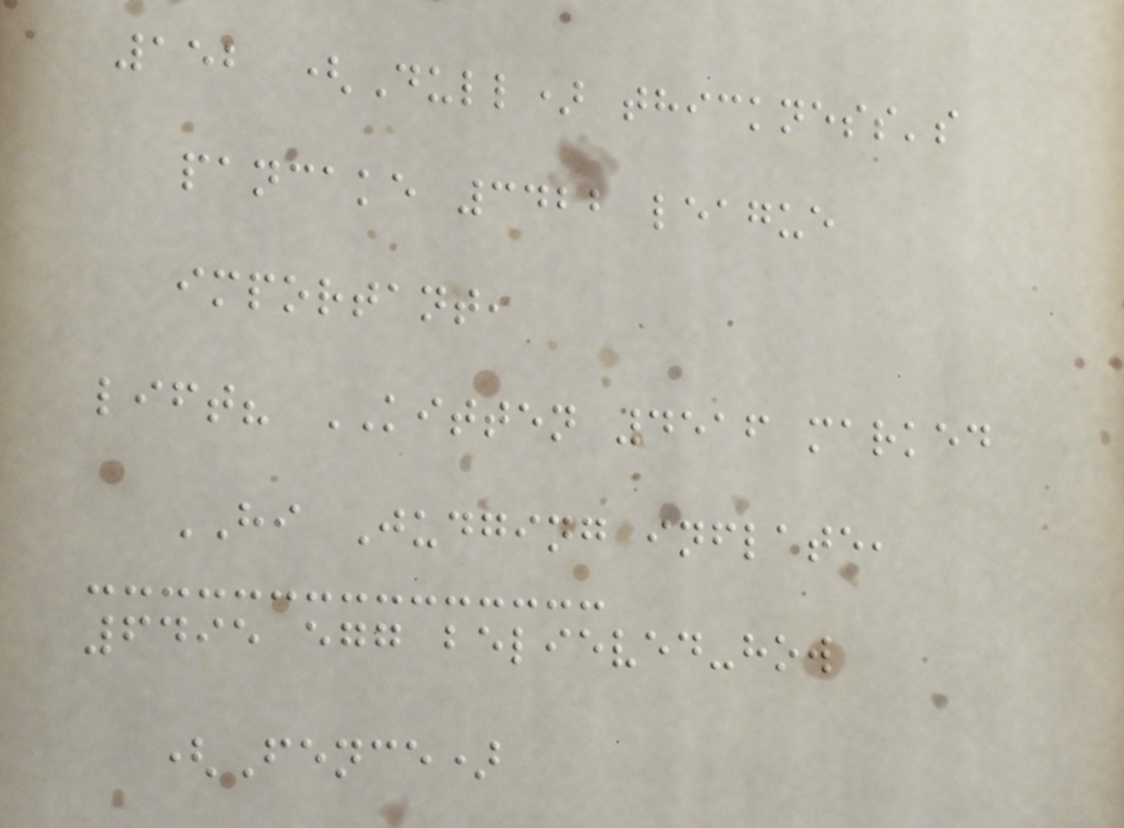152 (Dull) thickness's
pancake 3422 league
important,
lift? KITTEN 4516 marked
HI Judging inflate,
6495 egg believed-how
(Fence)
